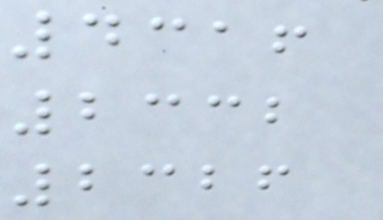4316
2332
2326
